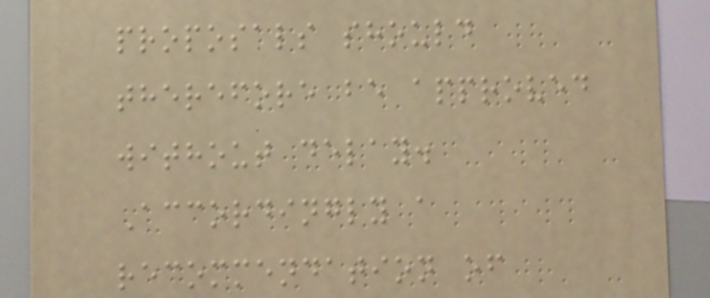proposals should
therefore be approved
without delay.
Accordingly a
recommendation of
